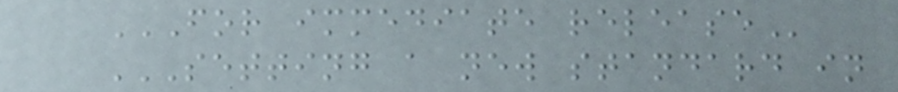FOR IMMEDIATE RELEASE
SETTING A NEW STANDARD IN
